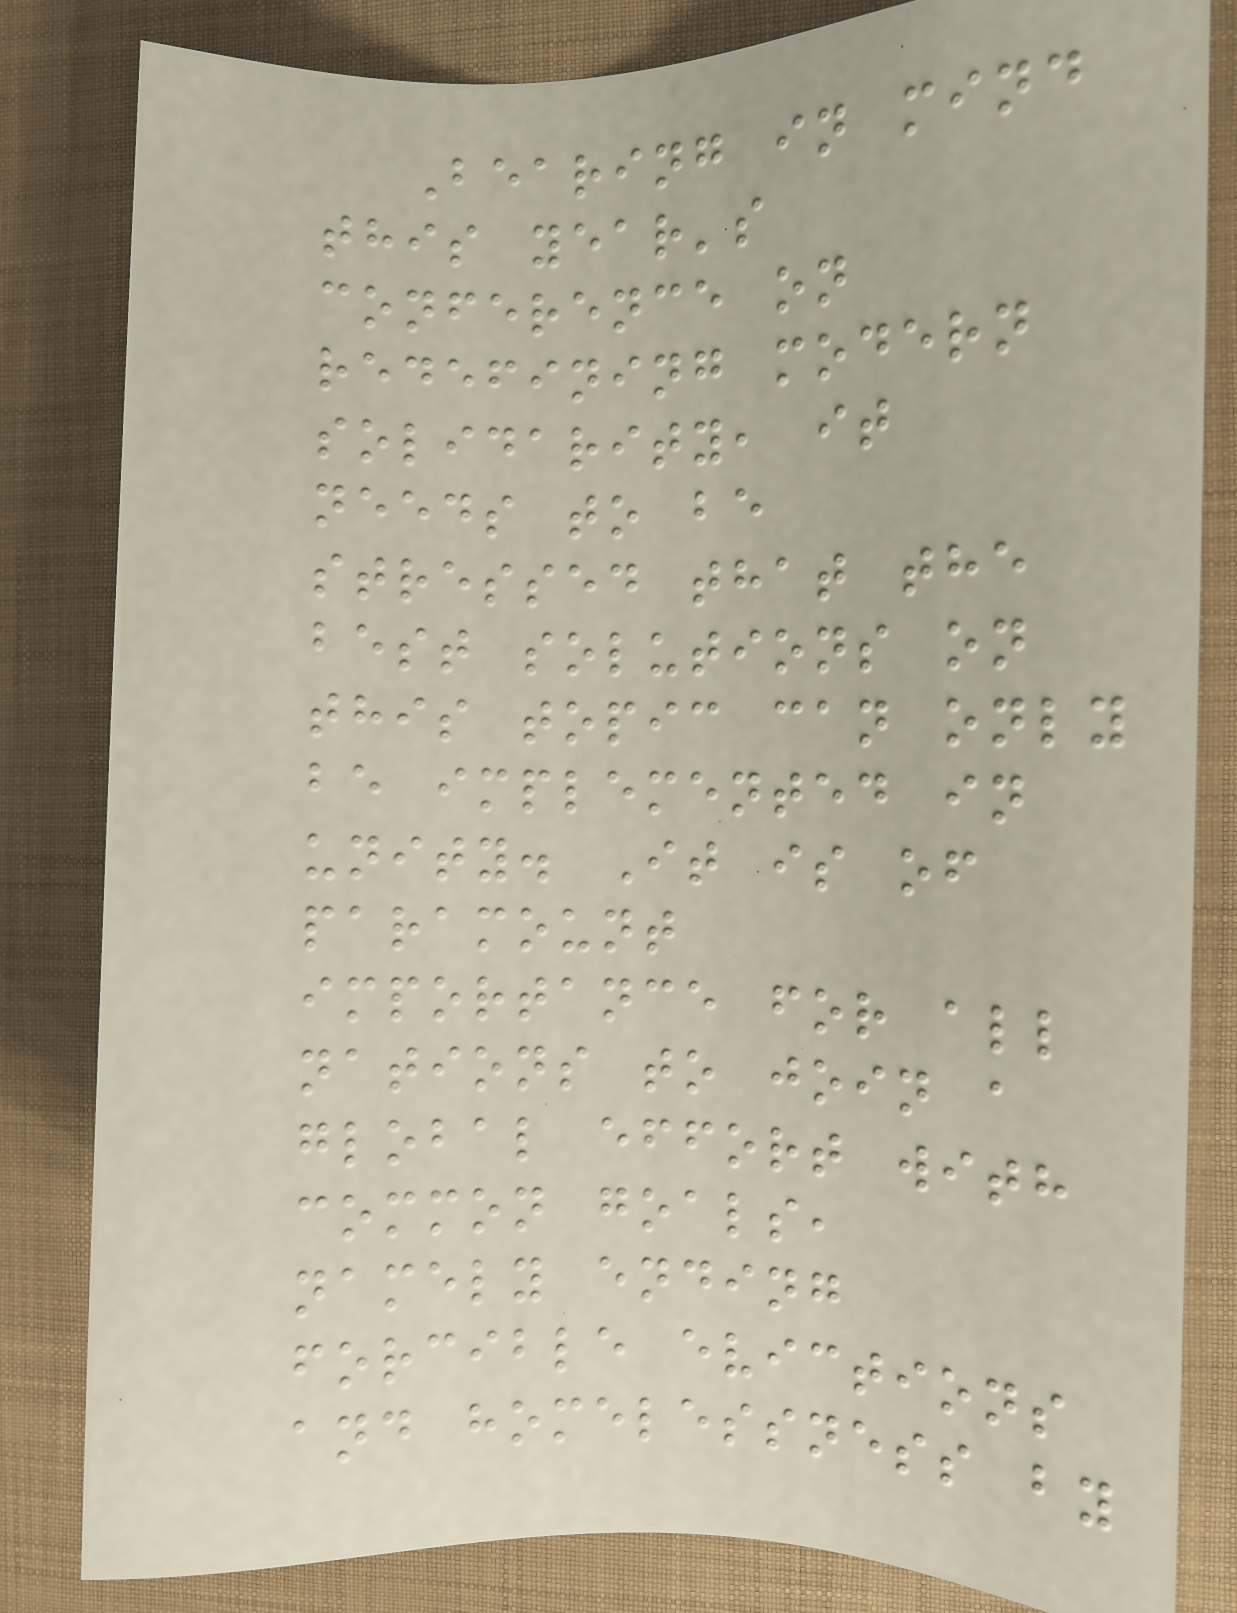Bearing in mind
this year's
conference on
redefining modern
solidarity, it
needs to be
stressed that the
best solutions on
this topic can only
be implemented in
unity. It is of
paramount
importance for all
nations to join a
global effort with
common goals,
namely ending
forcible evictions
and homelessness by
